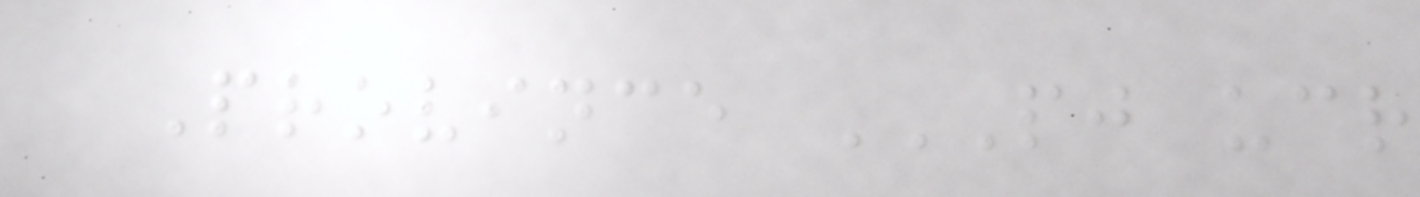Province PJ UCR
